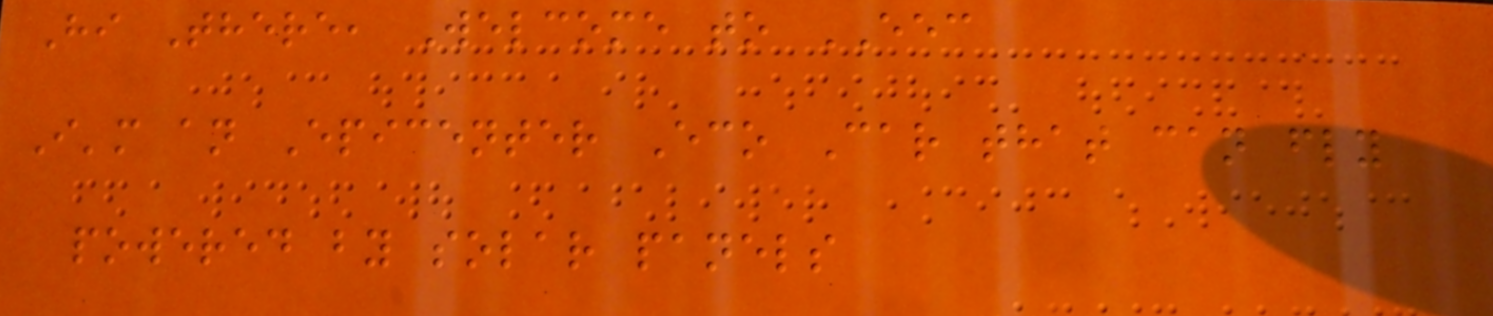Hi There, Welcome to EEC
I'm an Epicenter Eco Car that can fly
powered by solar panels
